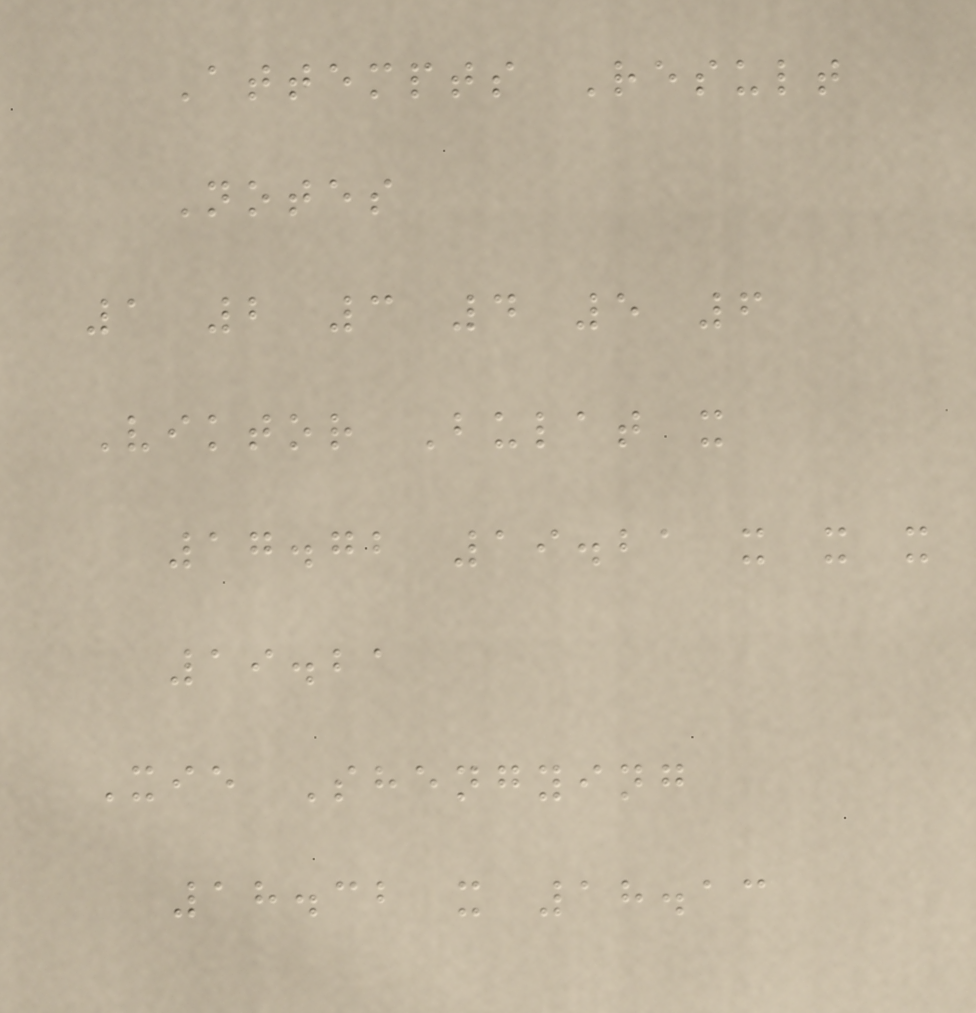Attempts Result
Notes
1 2 3 4 5 6
Viktor Bulat x
17.72 19.21 x x x
19.21
Xie Shengying
18.32 x 18.13
